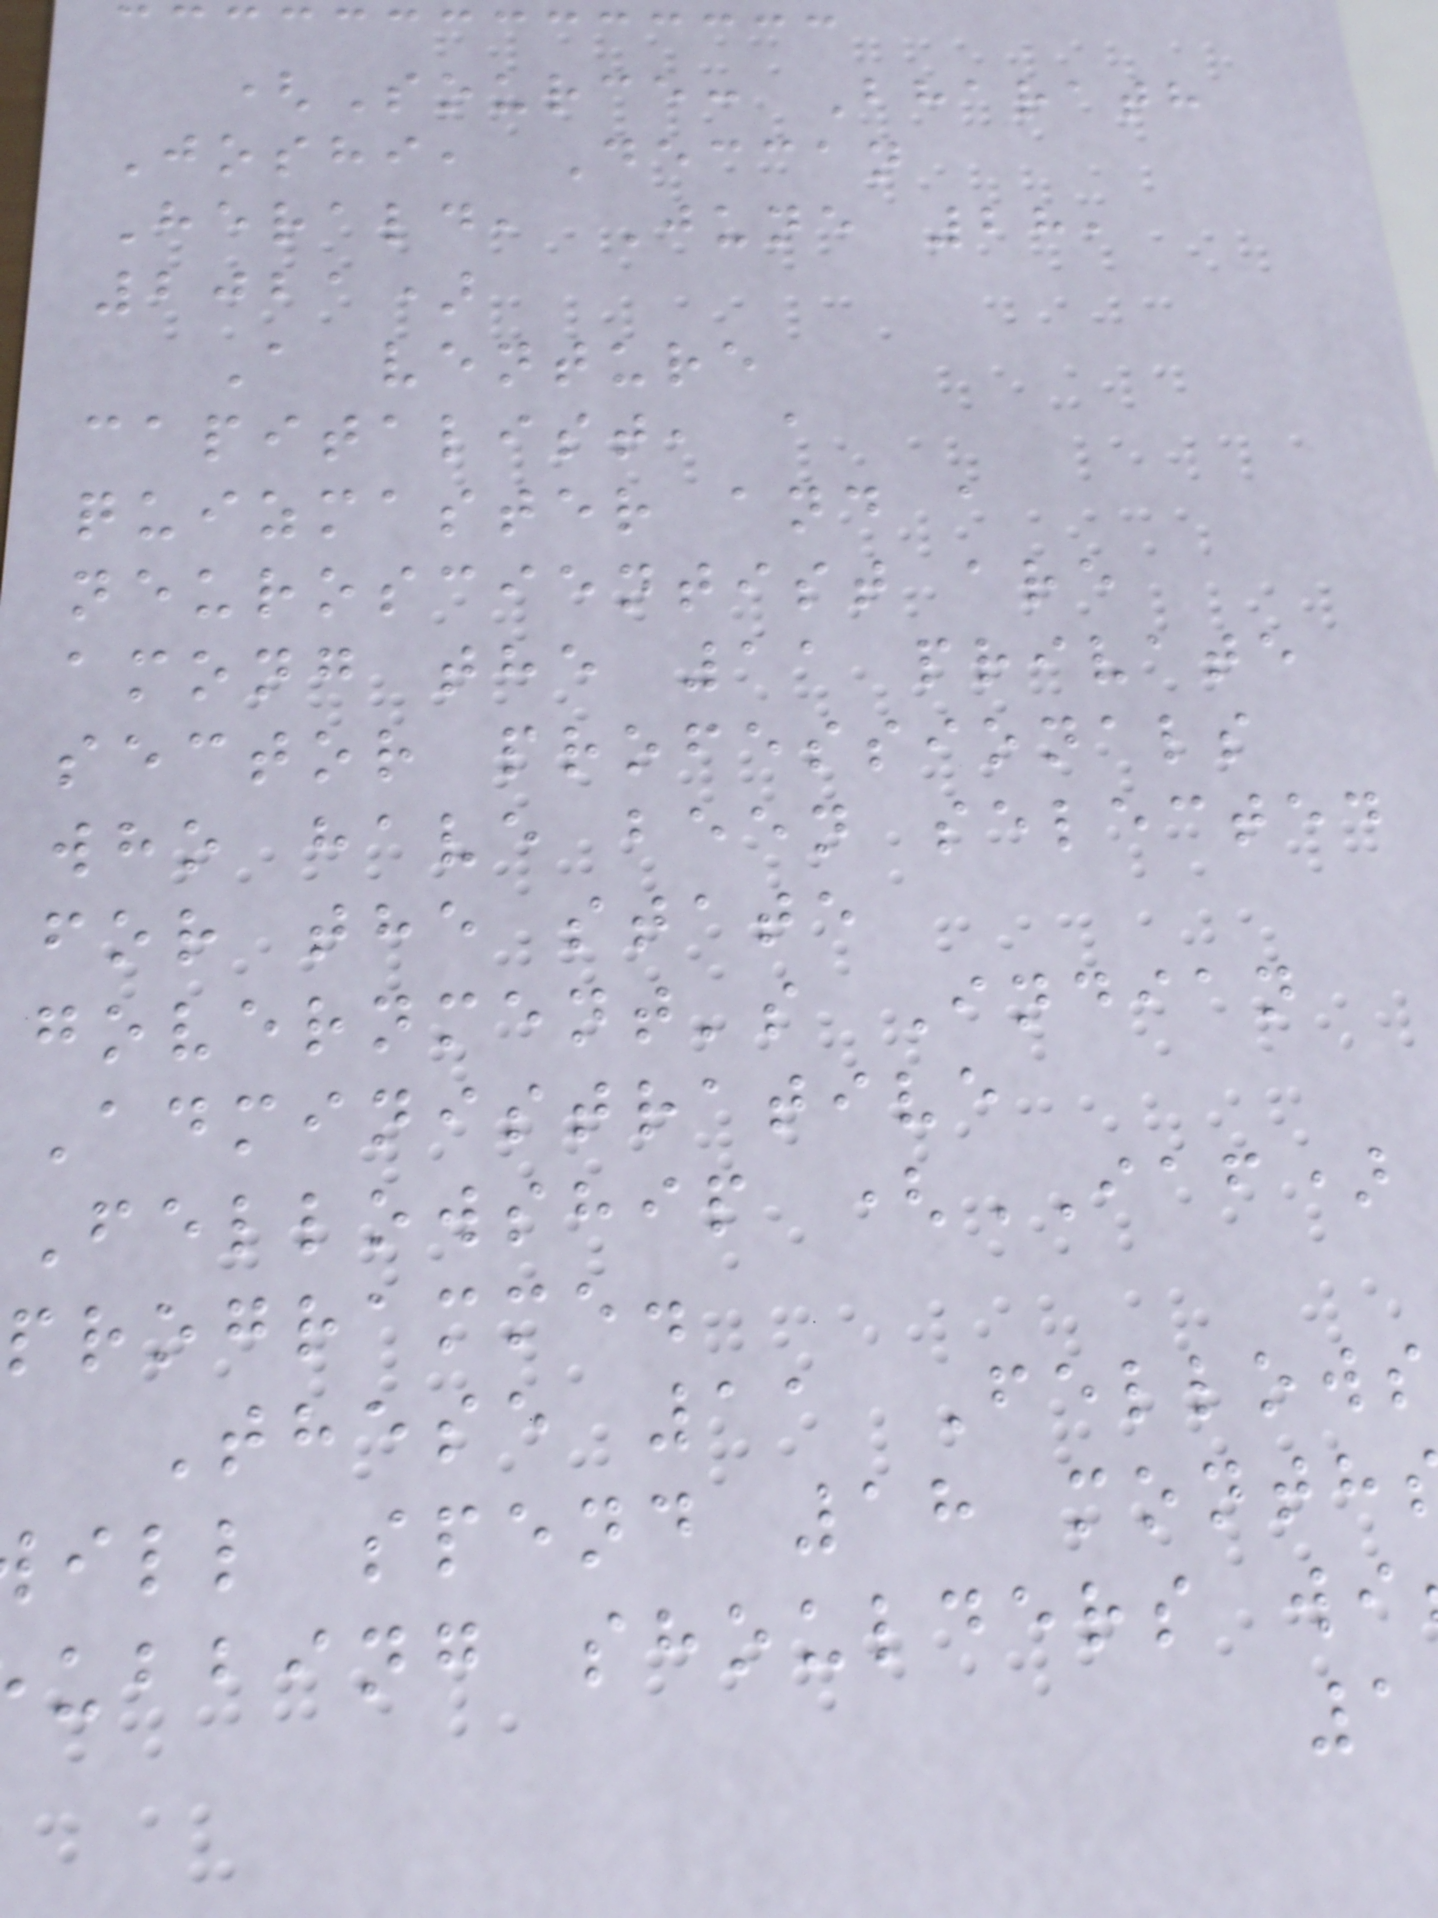(Source: Bharath
Joshi, Deccan
Herald, June 28,
2021)
A venture
capitalist, a
quizmaster and a
neuroscientist are
among the 11 private
sector professionals
who have been selected
for the state
government's Indian
Administrative
Fellowship (IAF)
programme.
These 11 Fellows
ill spend 18 month
ubbing shoulders wi
